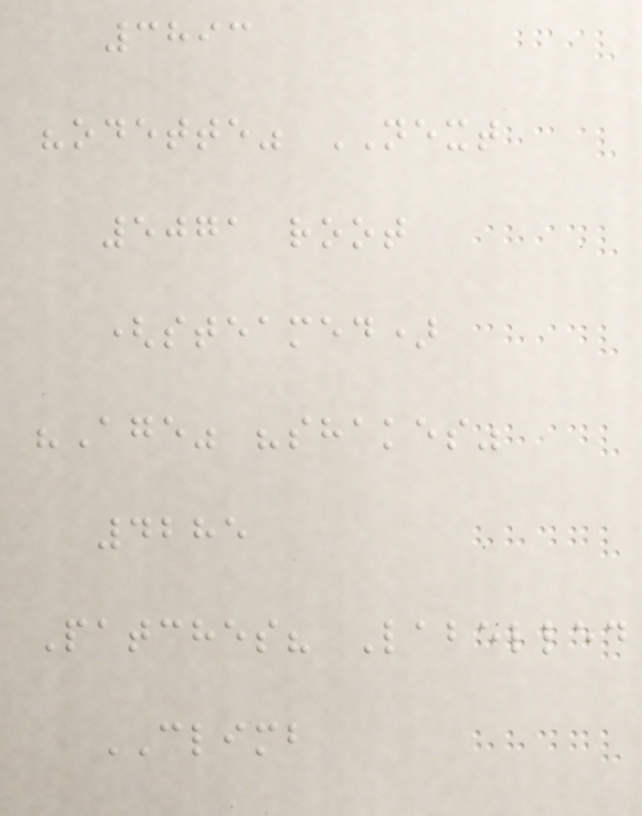3893
"odette" NEXT
5071 root
(steamed)
"Age" "shakes"
4285
Patches? Labelled
CLIMB
